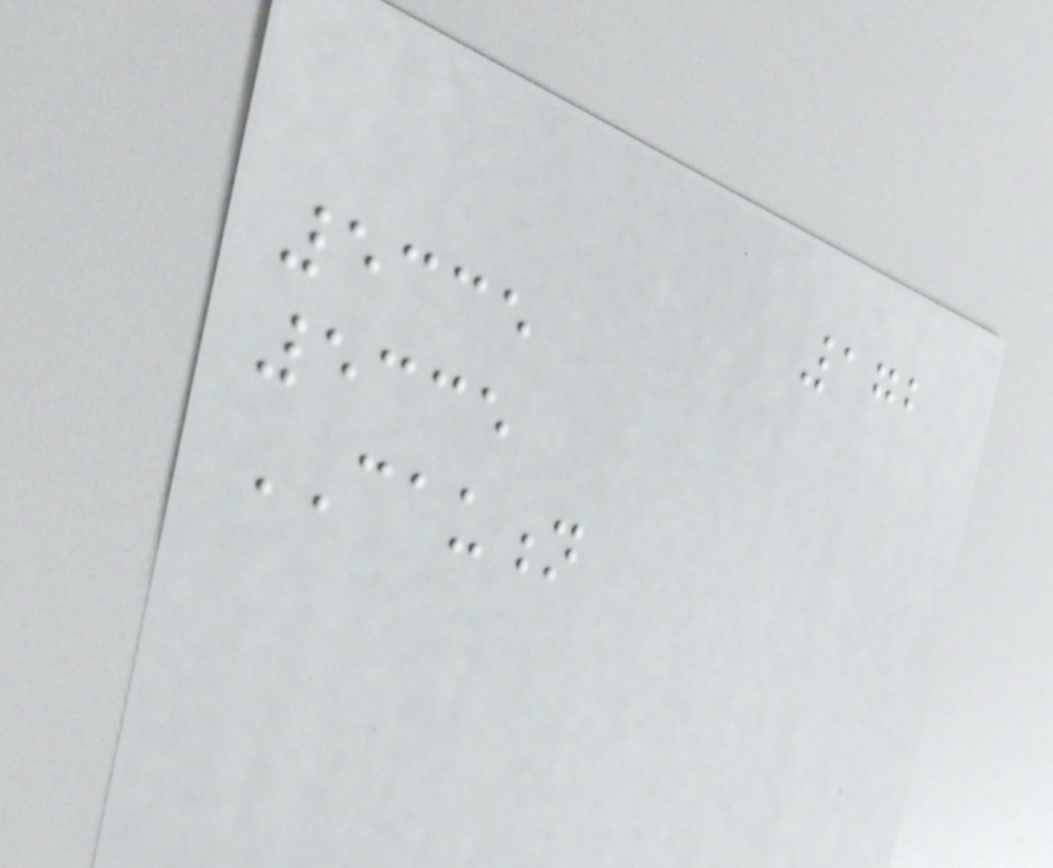172
5335
5335
CAUTION
